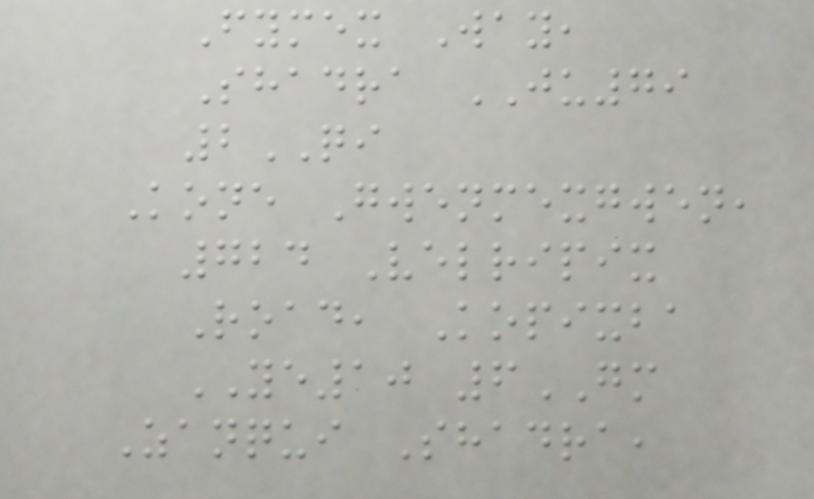Fymex Way,
Shadra JU79
2QI
Kone Gwenmexgwen,
724 Velripix
Road, Kopixba
YE10 6GM
Zanqui Shadra,
